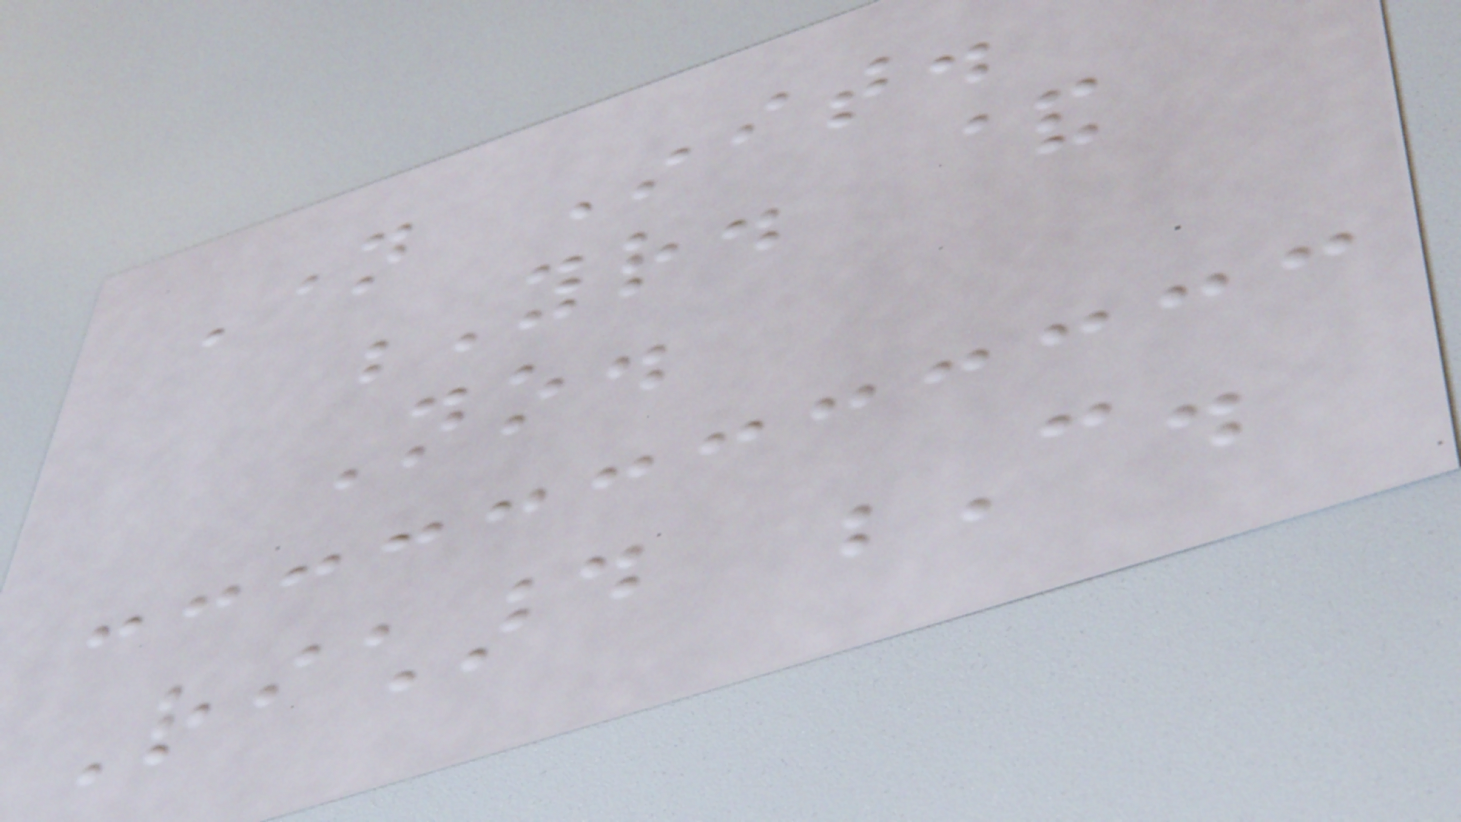Name Init.
Yr. &
No.
Richard C.
